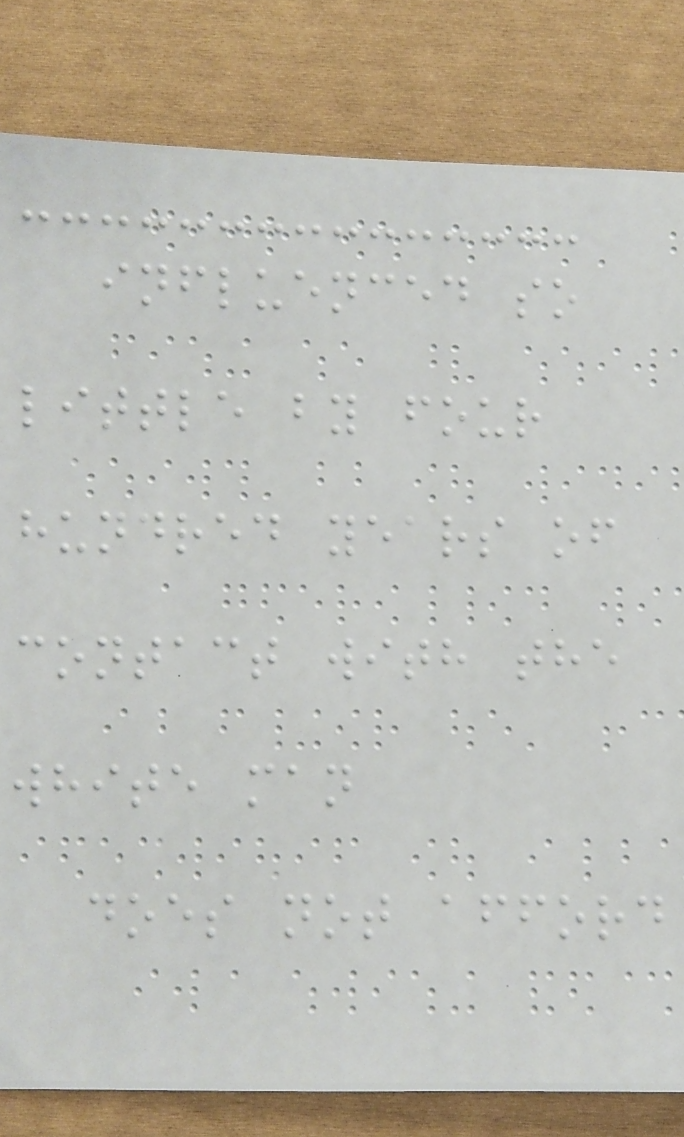influenced so
little by four
hundred years of
contact with the
white man
does not afford
